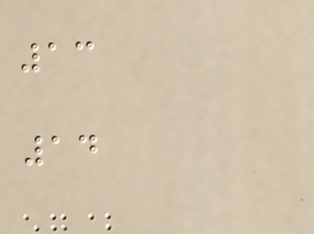13
14
